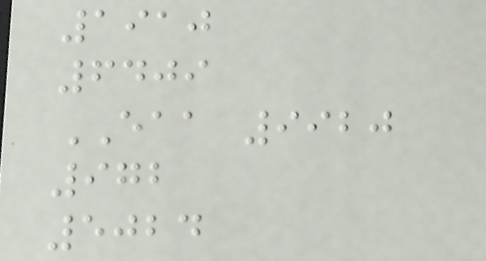1910
6409
EAA 9920
972
5024
